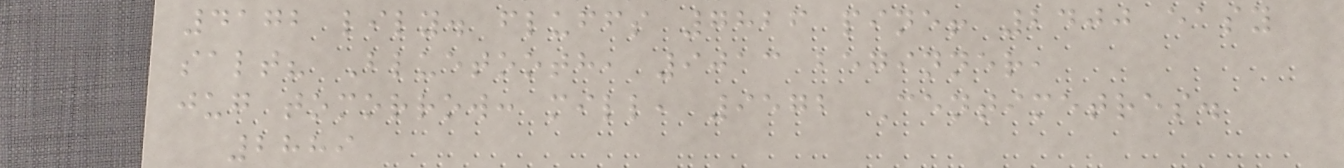4172 lily. fluffs 7826 pine! 2400 easy
salt? Bluetooth, 9013 beginner,
jug tomorrow: mill, 9572 Centimetres.
2889
